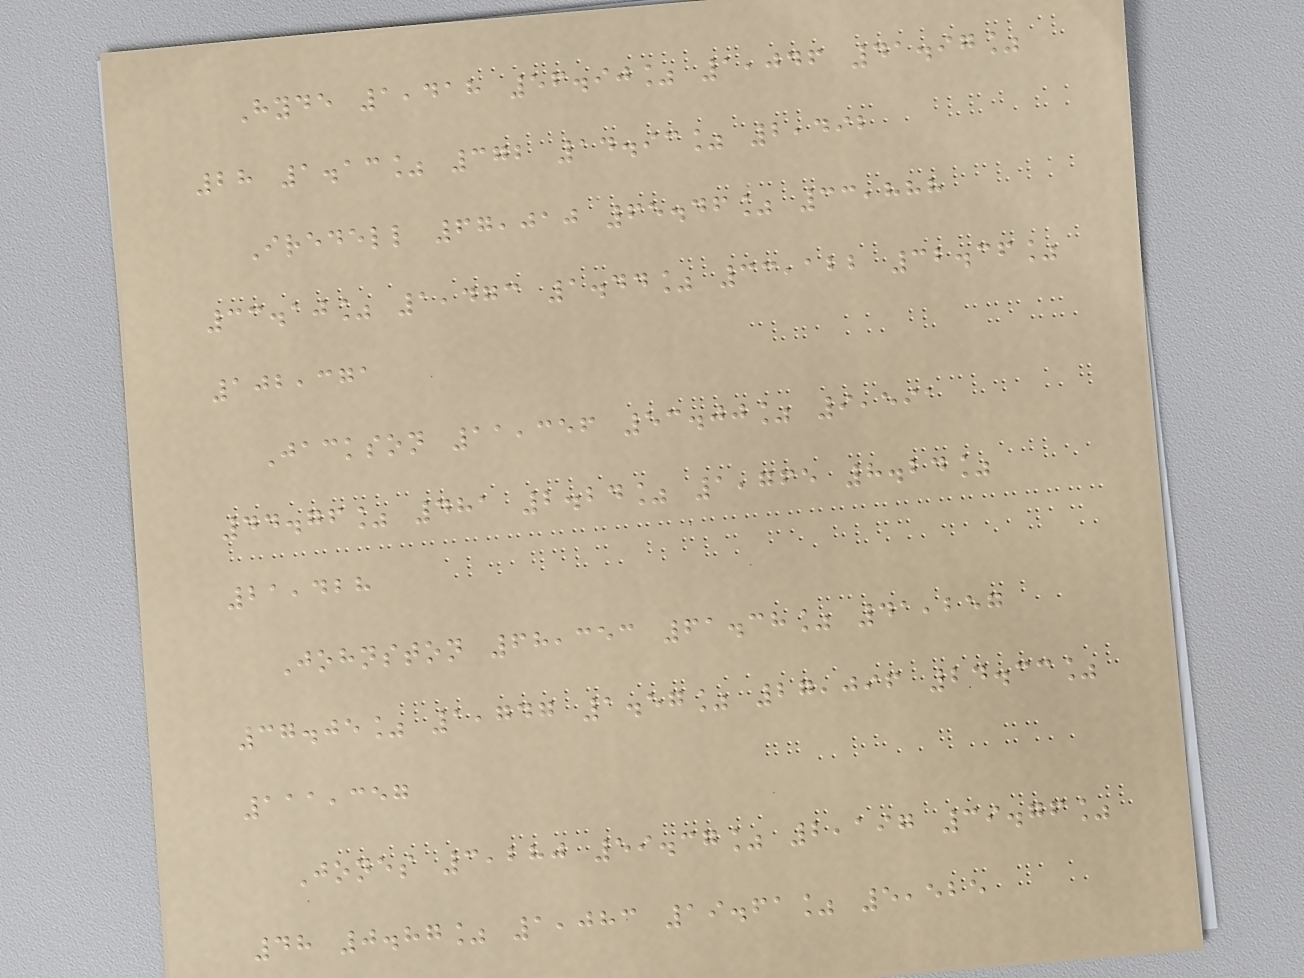Hyde 1,418 56.90% 1,046 41.97%
28 1.13% 372 14.93% 2,492
Iredell 67,010 65.46% 33,888
33.10% 1,473 1.44% 33,122 32.36%
102,371
Jackson 11,356 53.00% 9,591
44.76% 481 2.24% 1,765 8.24%
21,428
Johnston 68,353 61.38% 41,257
37.05% 1,747 1.57% 27,096 24.33%
111,357
Jones 3,280 59.37% 2,197 39.76%
48 0.87% 1,083 19.61% 5,525
